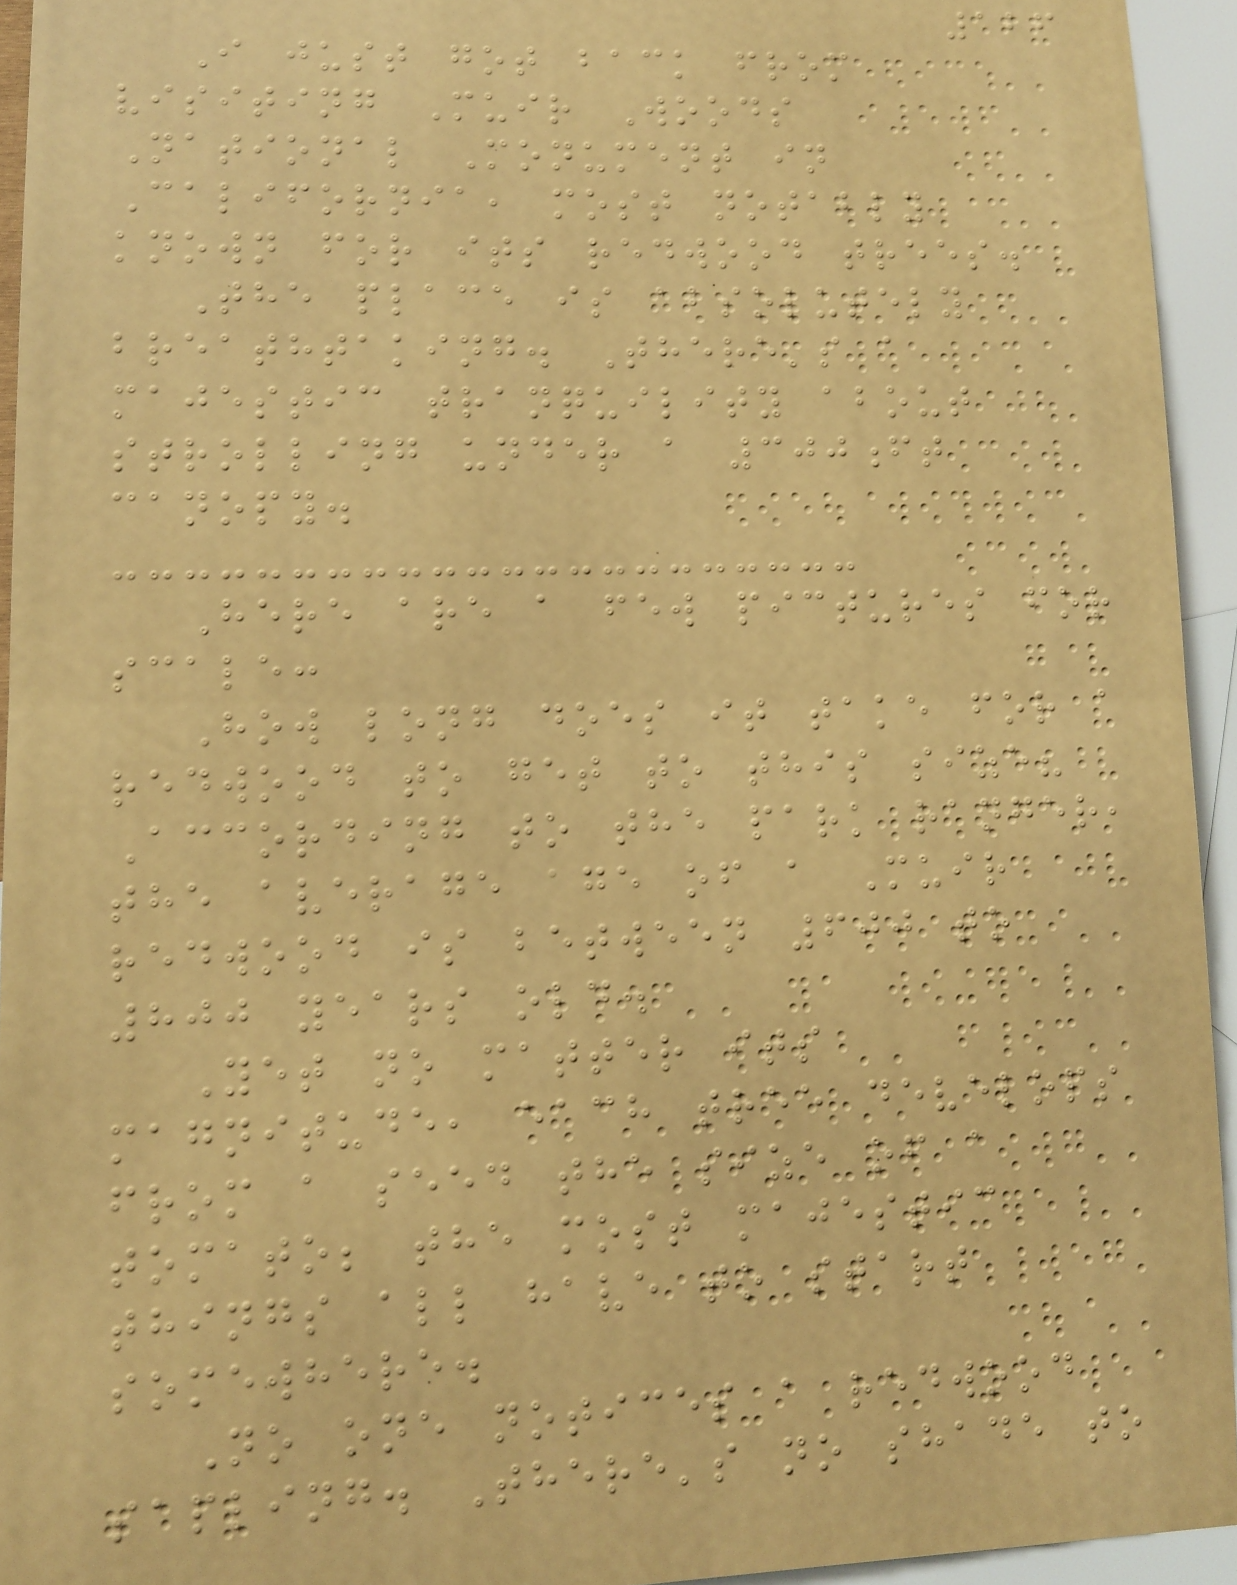126
I just got back from
visiting Muir Woods
National Monument in
California, most notably
known for its redwood trees.
The place is absolutely
breathtaking. There's a
majestic tranquility about
strolling under a 300ft
canopy.
Here are a few pictures for
scale:
How long does it take for a
redwood to get to this size?
According to the park ranger,
the average age of a Muir
redwood is between 600 to
800 years old.
Yet no matter its
magnitude, each tree develops
from a seed the size of a
tomato; the most majestic
things all have to start
somewhere.
No one notices a redwood
sapling. There's no shade to
